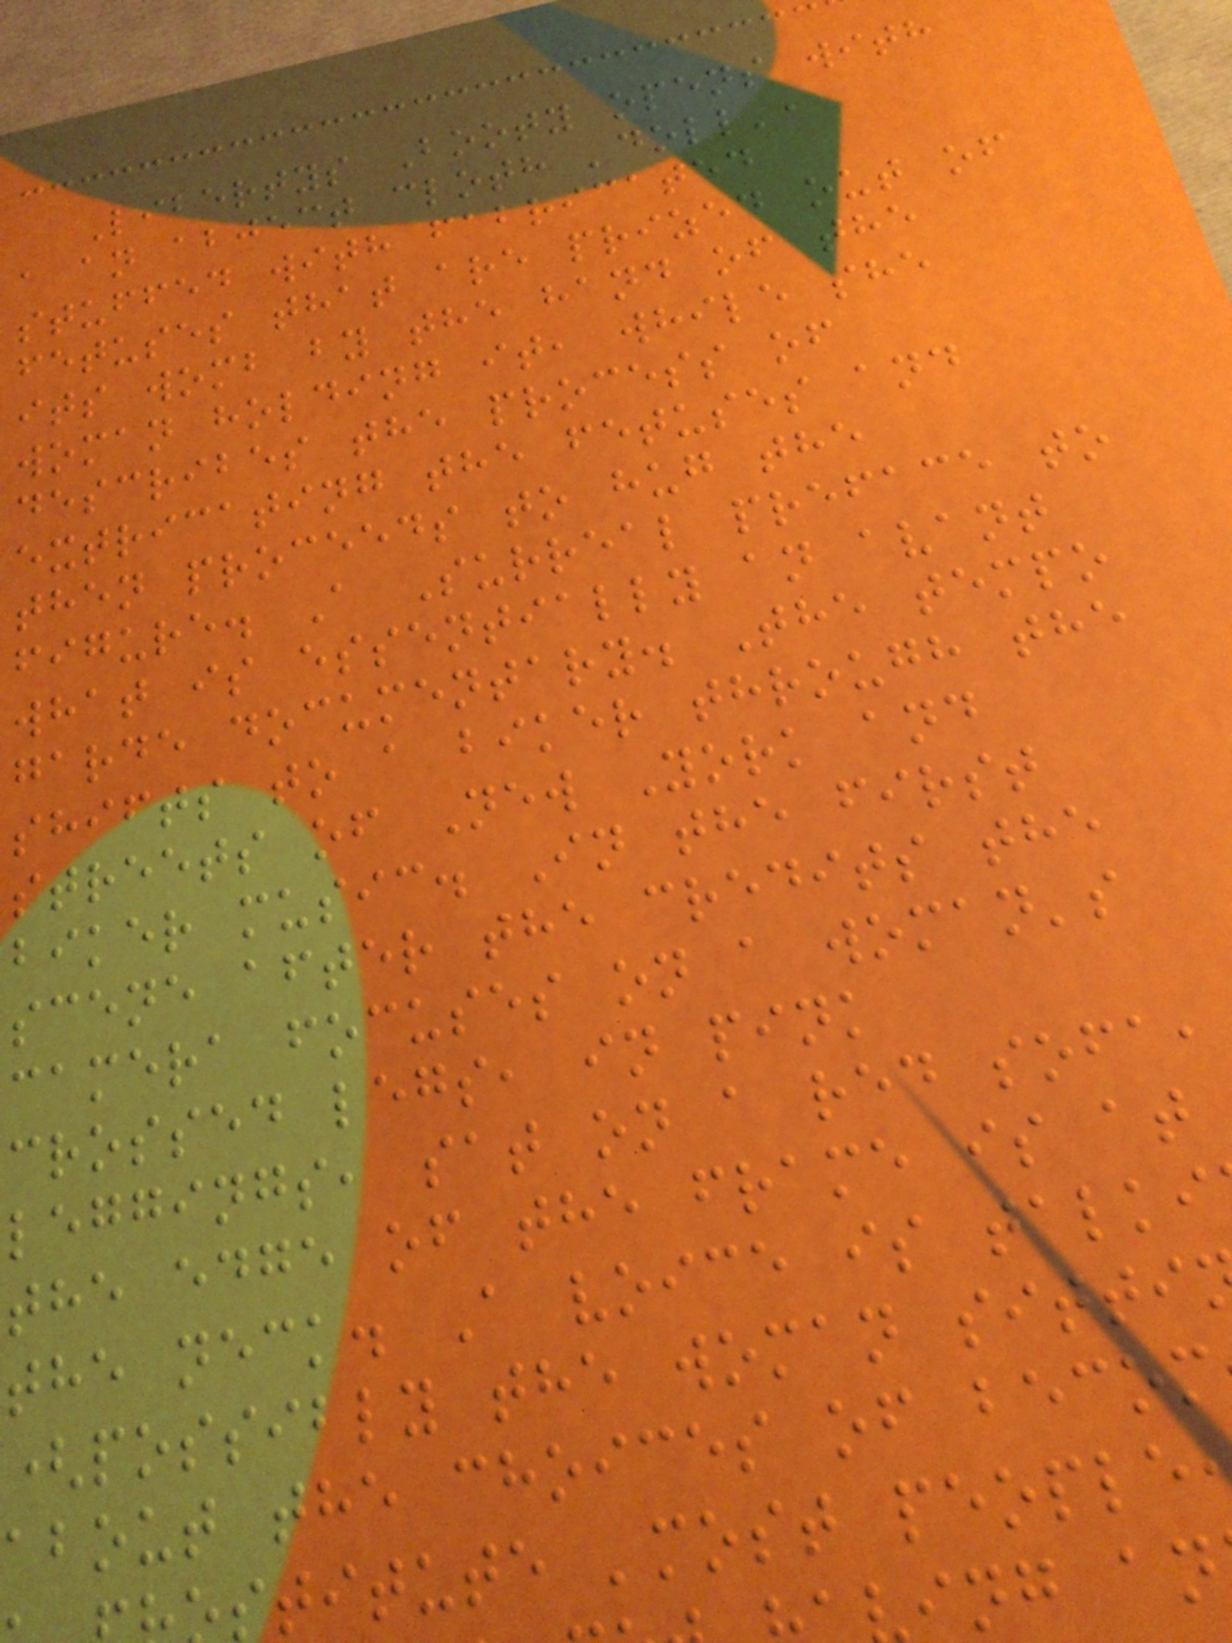Libertys Booty opens with
a an abject cloth 'doll',
stuffed with fabricated
fetuses that are prized out of
its womb by the hand of the
woman holding it, while she
describes the process of
extricating the fetuses and
then proceeds to hug the
figure. A Surreal preface to
what is essentially an avant
garde documentary. The tempo
shifts to a biker through the
streets of New York and
biker music. In the first
scene after the credits the
camera focuses on a woman's
crossed legs, in pink
leggings, sat on a red sofa,
the edge of the frame is at
the neck. A voice is talki
(possibly the woman sitti
about the choices of becom
stitute 'most people
